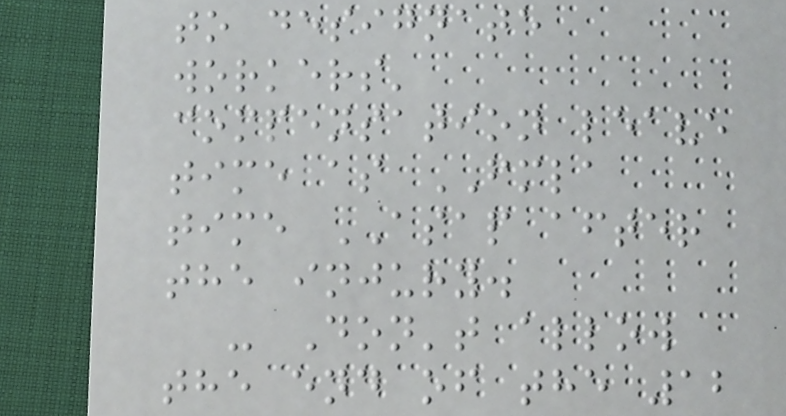to designate
workers'
compensation leave
time as FMLA
time ASAP after
the injury.
- Don't allow
the end of the 12
